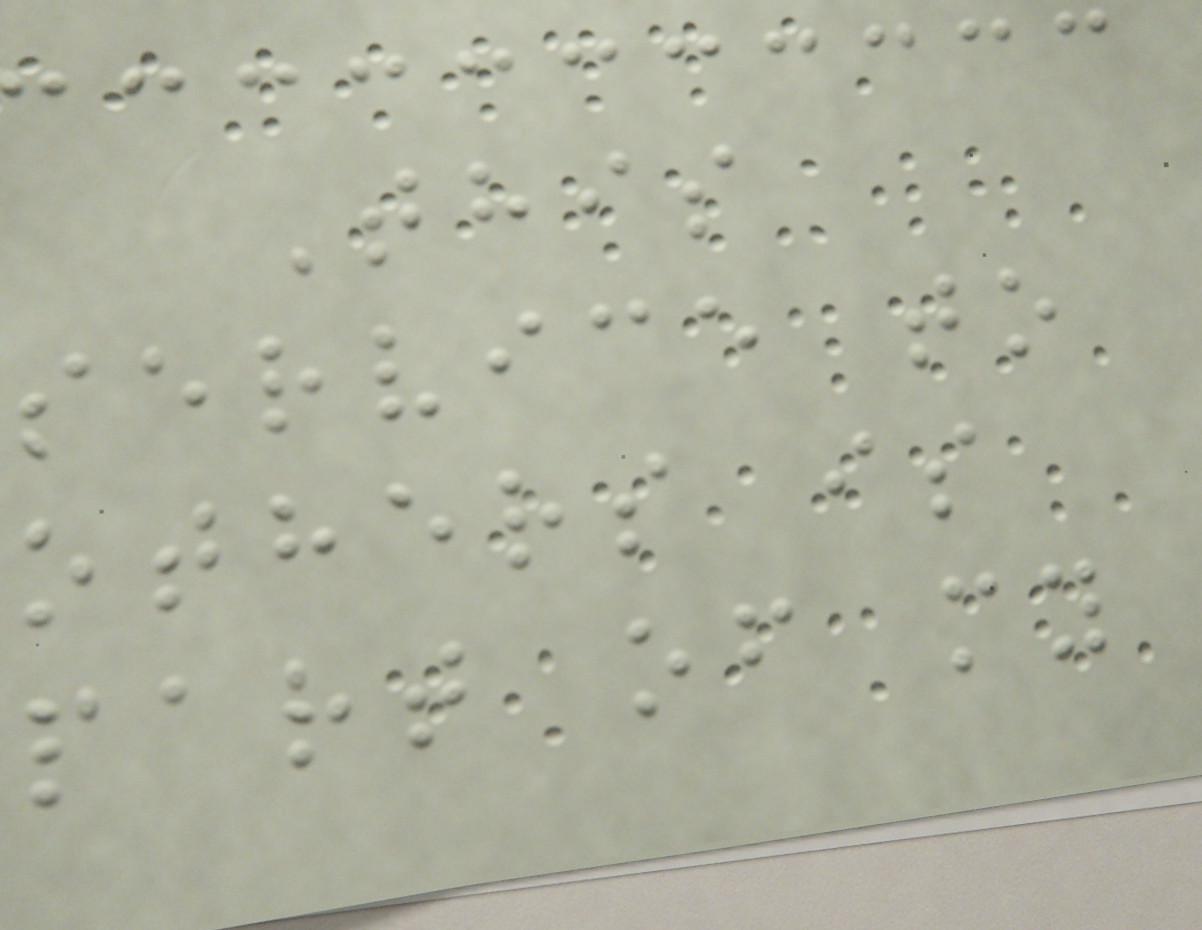This
service to
others is
part of my
